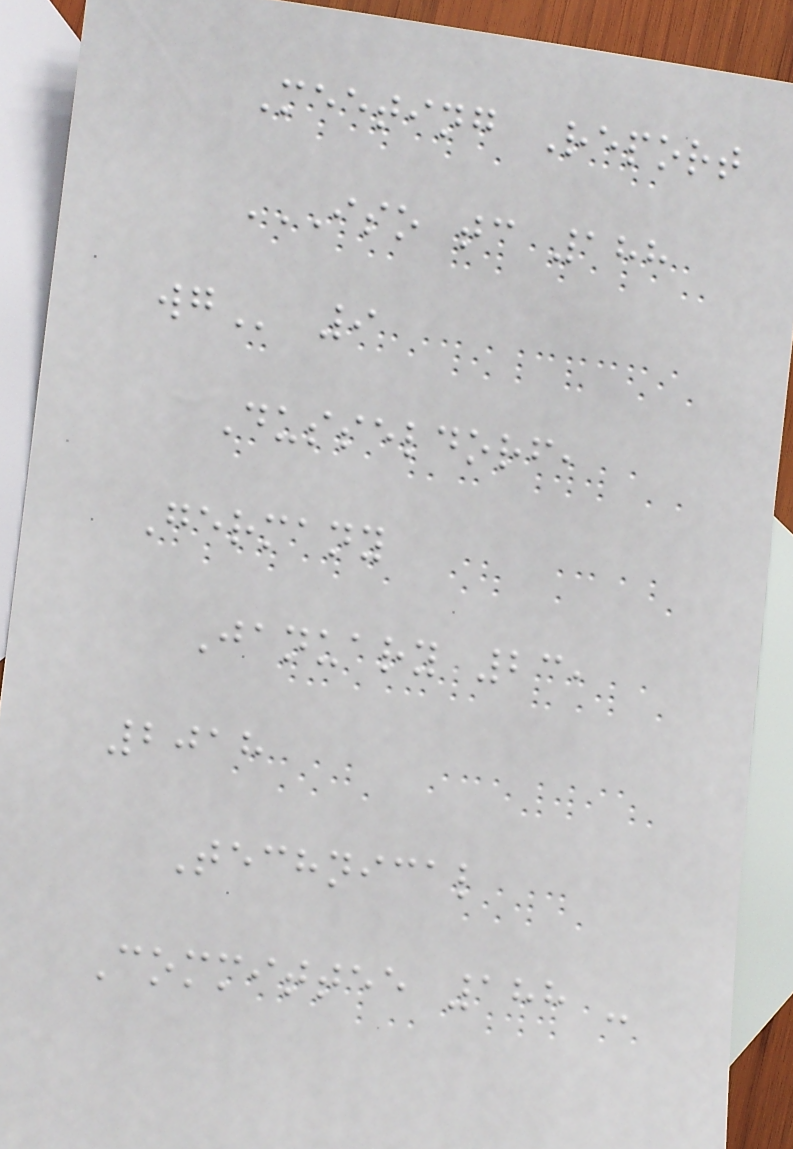Meeting Report
ISO TC 188
WG 9
Dusseldorf,
Germany
January 23,
2018
Technical
Committee 188 -
